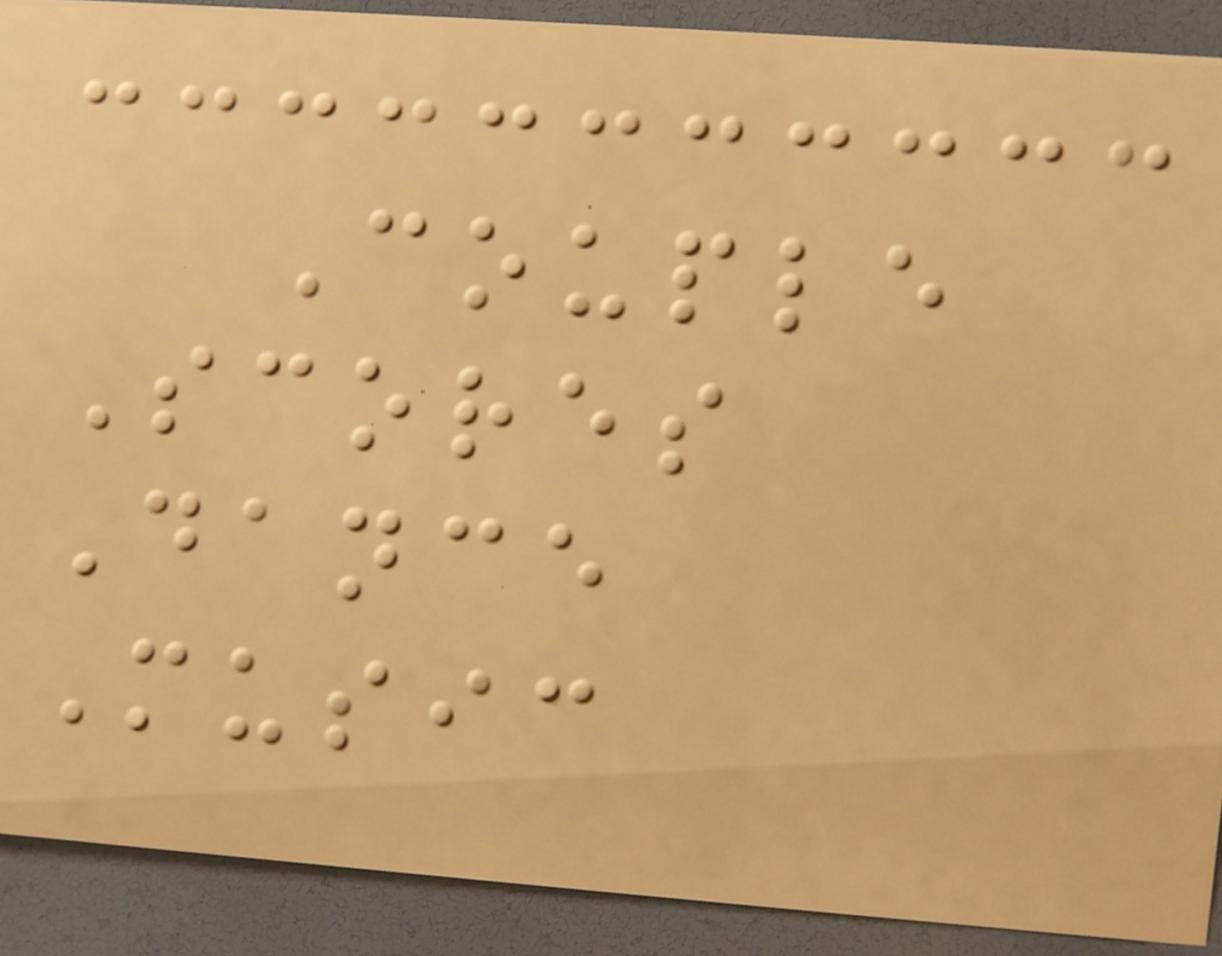Couple
Scores
Dance
Music
